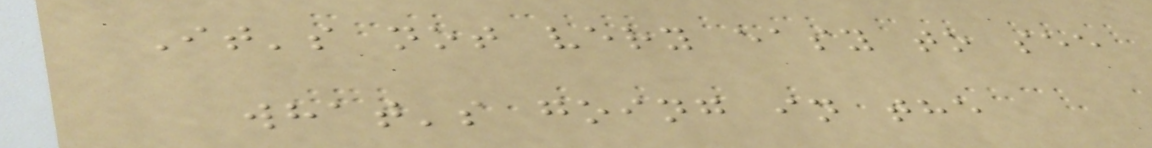It's not very easy to see
what's going in the
